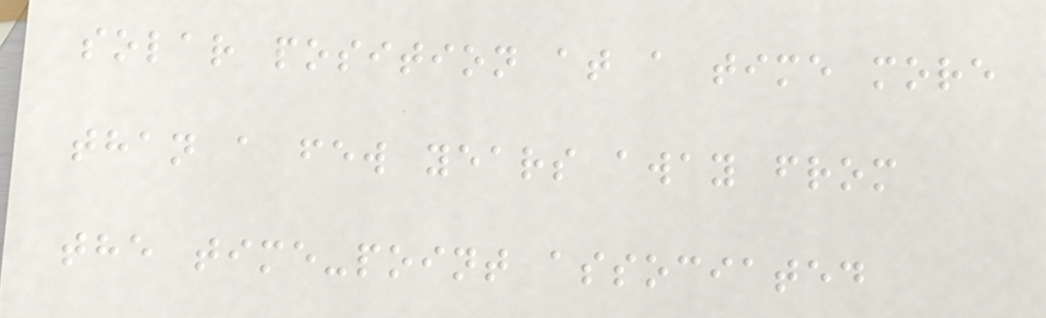solar position at a time more
than a few years away from
the time-point associated
